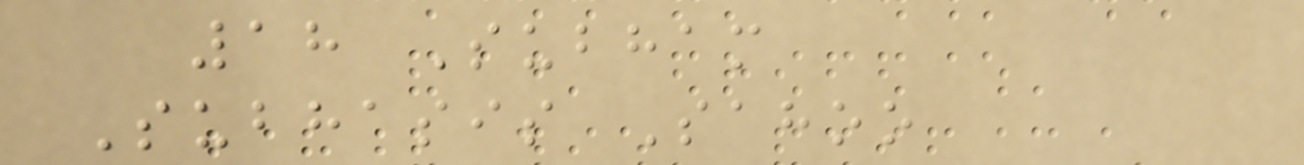18 Subham
Subhasis Sahoo
